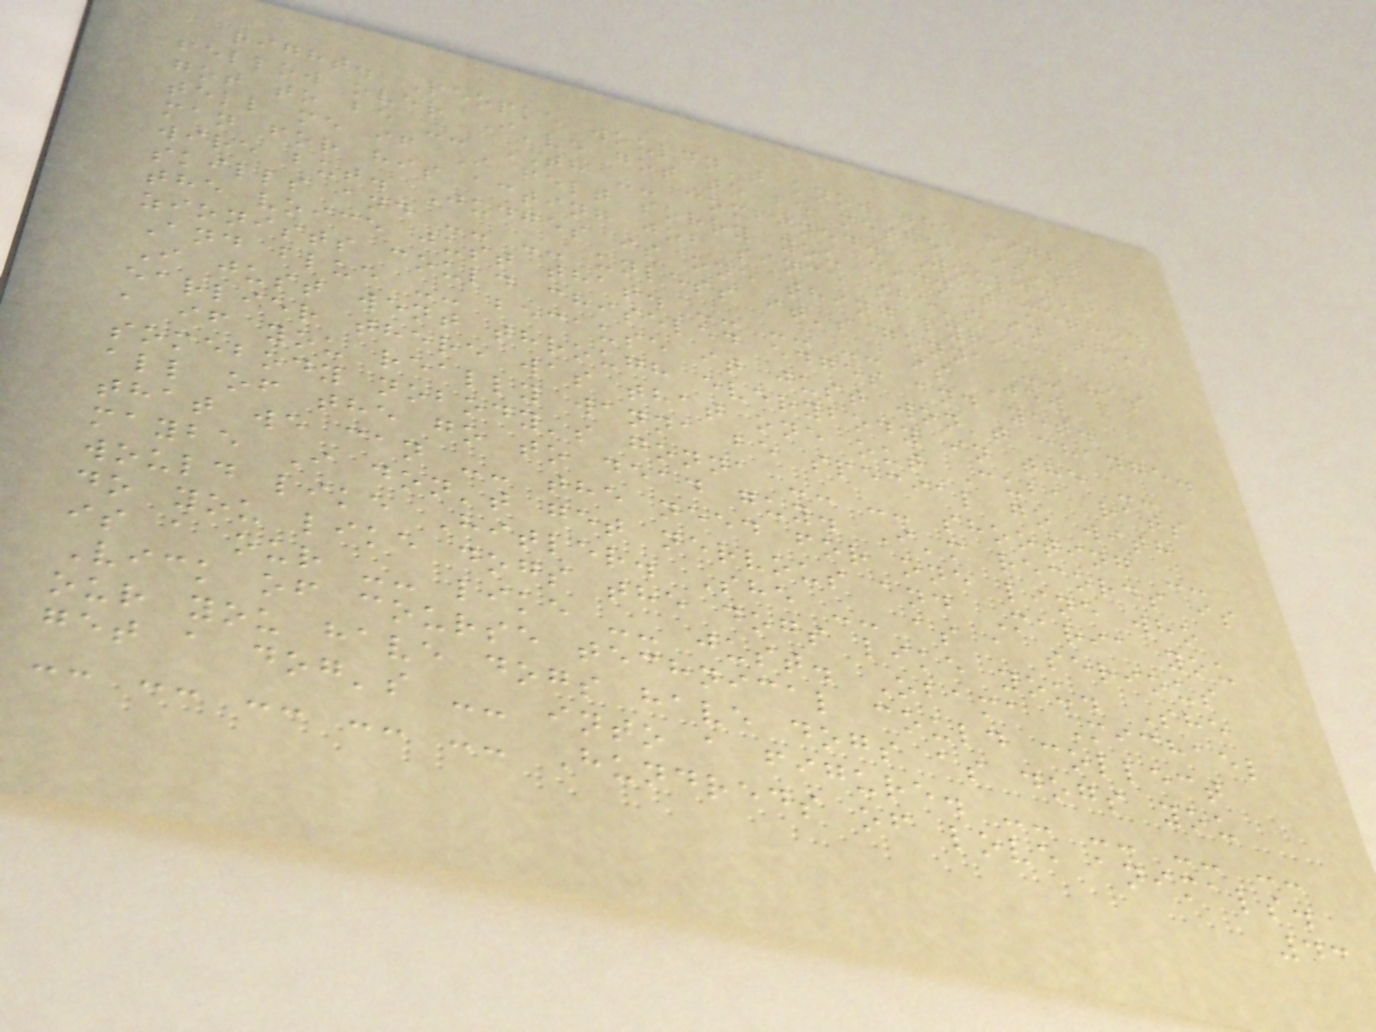right. People wouldn't know the fight
fellow over I've got to be method it's
got to be -- TH -- combined. Wouldn't
tell me if I felt sorry you didn't method
man for his acting job since she's in the
wire but. Judges is one thing lyrical
skills and -- -- unless it's gonna -- has
the voice just that. -- -- -- is Jew
zionists could chiseled edges and yet.
And blue -- because it just won't change.
I just went through everybody in the --
earlier there was that one out Cuba rats
a if you really wanna be special go with
somebody nobody's gonna -- -- shooting --
all of the go to dead guy. I'm records is
that we can -- the need for one line who
maybe I don't get nervous and Maria you
would like Hitler. She -- as a serious
do you like dogs the dogs like you. She
is a our -- like -- just. Obama Michael
Vick of course technical could collect
our you have dogs have dogs as dogs you
get a dog's -- into a figure. -- -- -- --
-- -- -- -- -- Hundreds of love animals.
43
